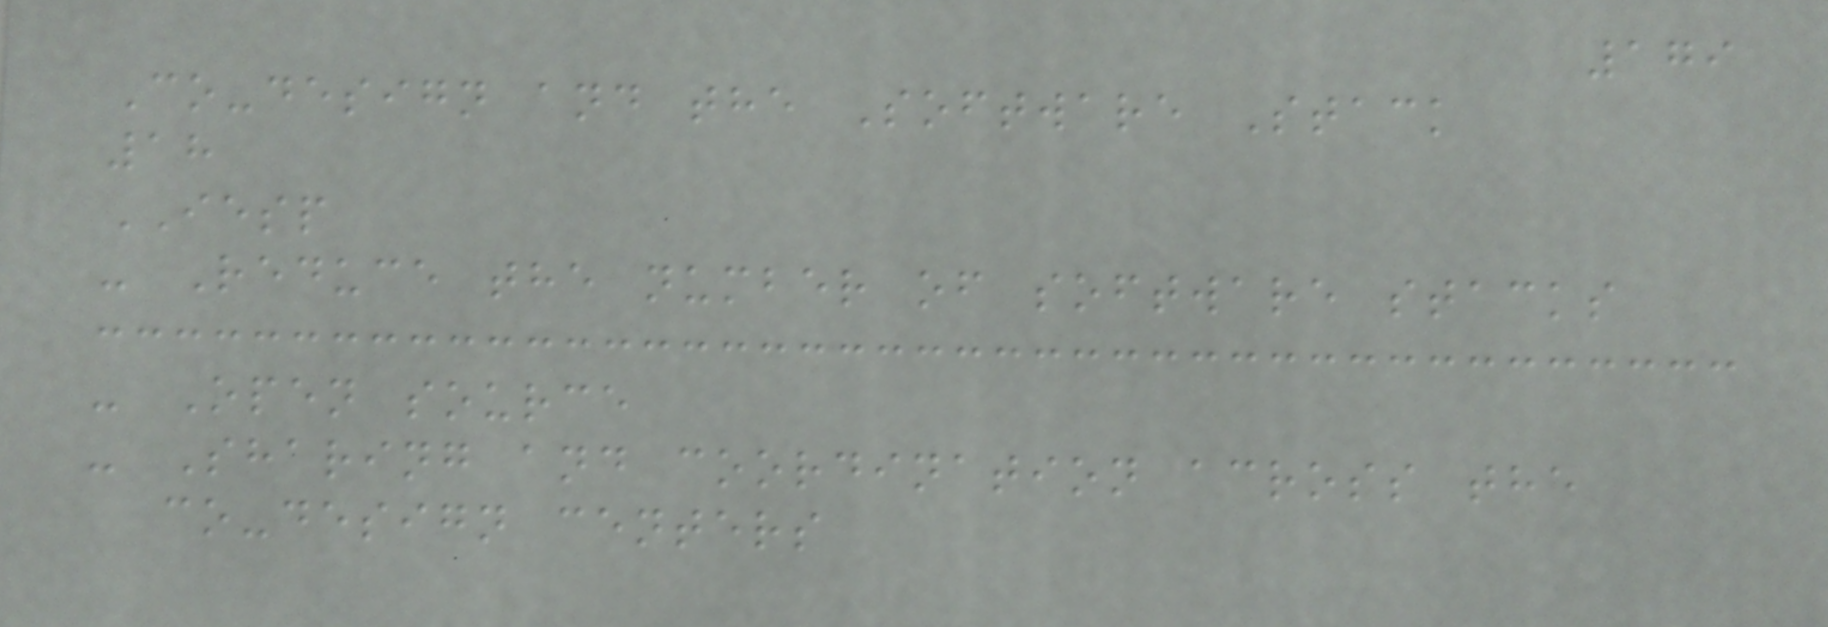179
Co-design and the Software Stack
18
IESP
- Reduce the number of software stacks
- Open source
- Sharing and coordination across the
co-design centers
